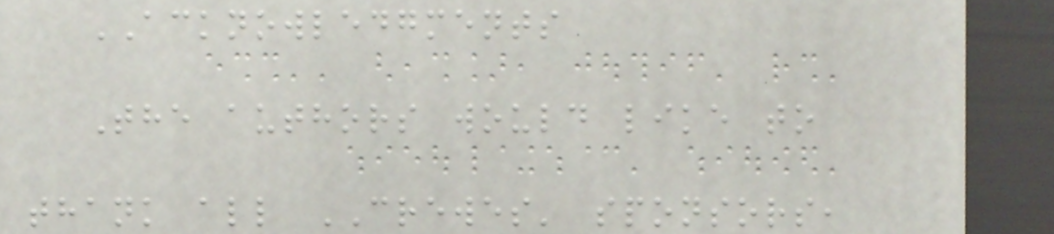ACKNOWLEDGMENTS
The authors would like to
thank all CREWES' sponsors,
